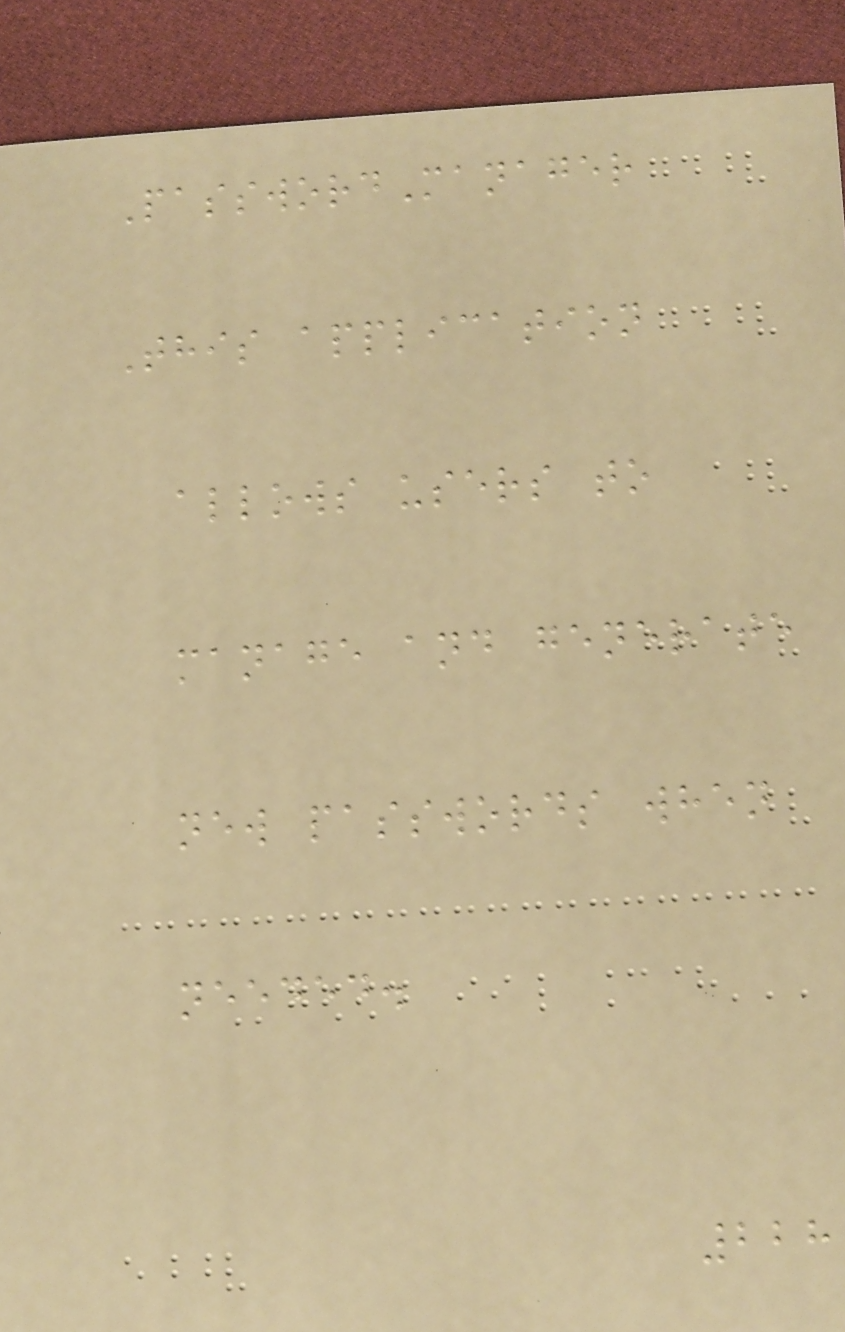PasswordManager
This application
allows users to
manage and generate
new passwords when
needed.
228
